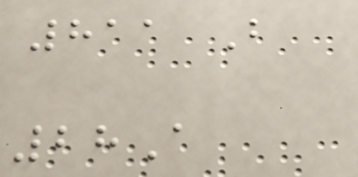811 B
28A
